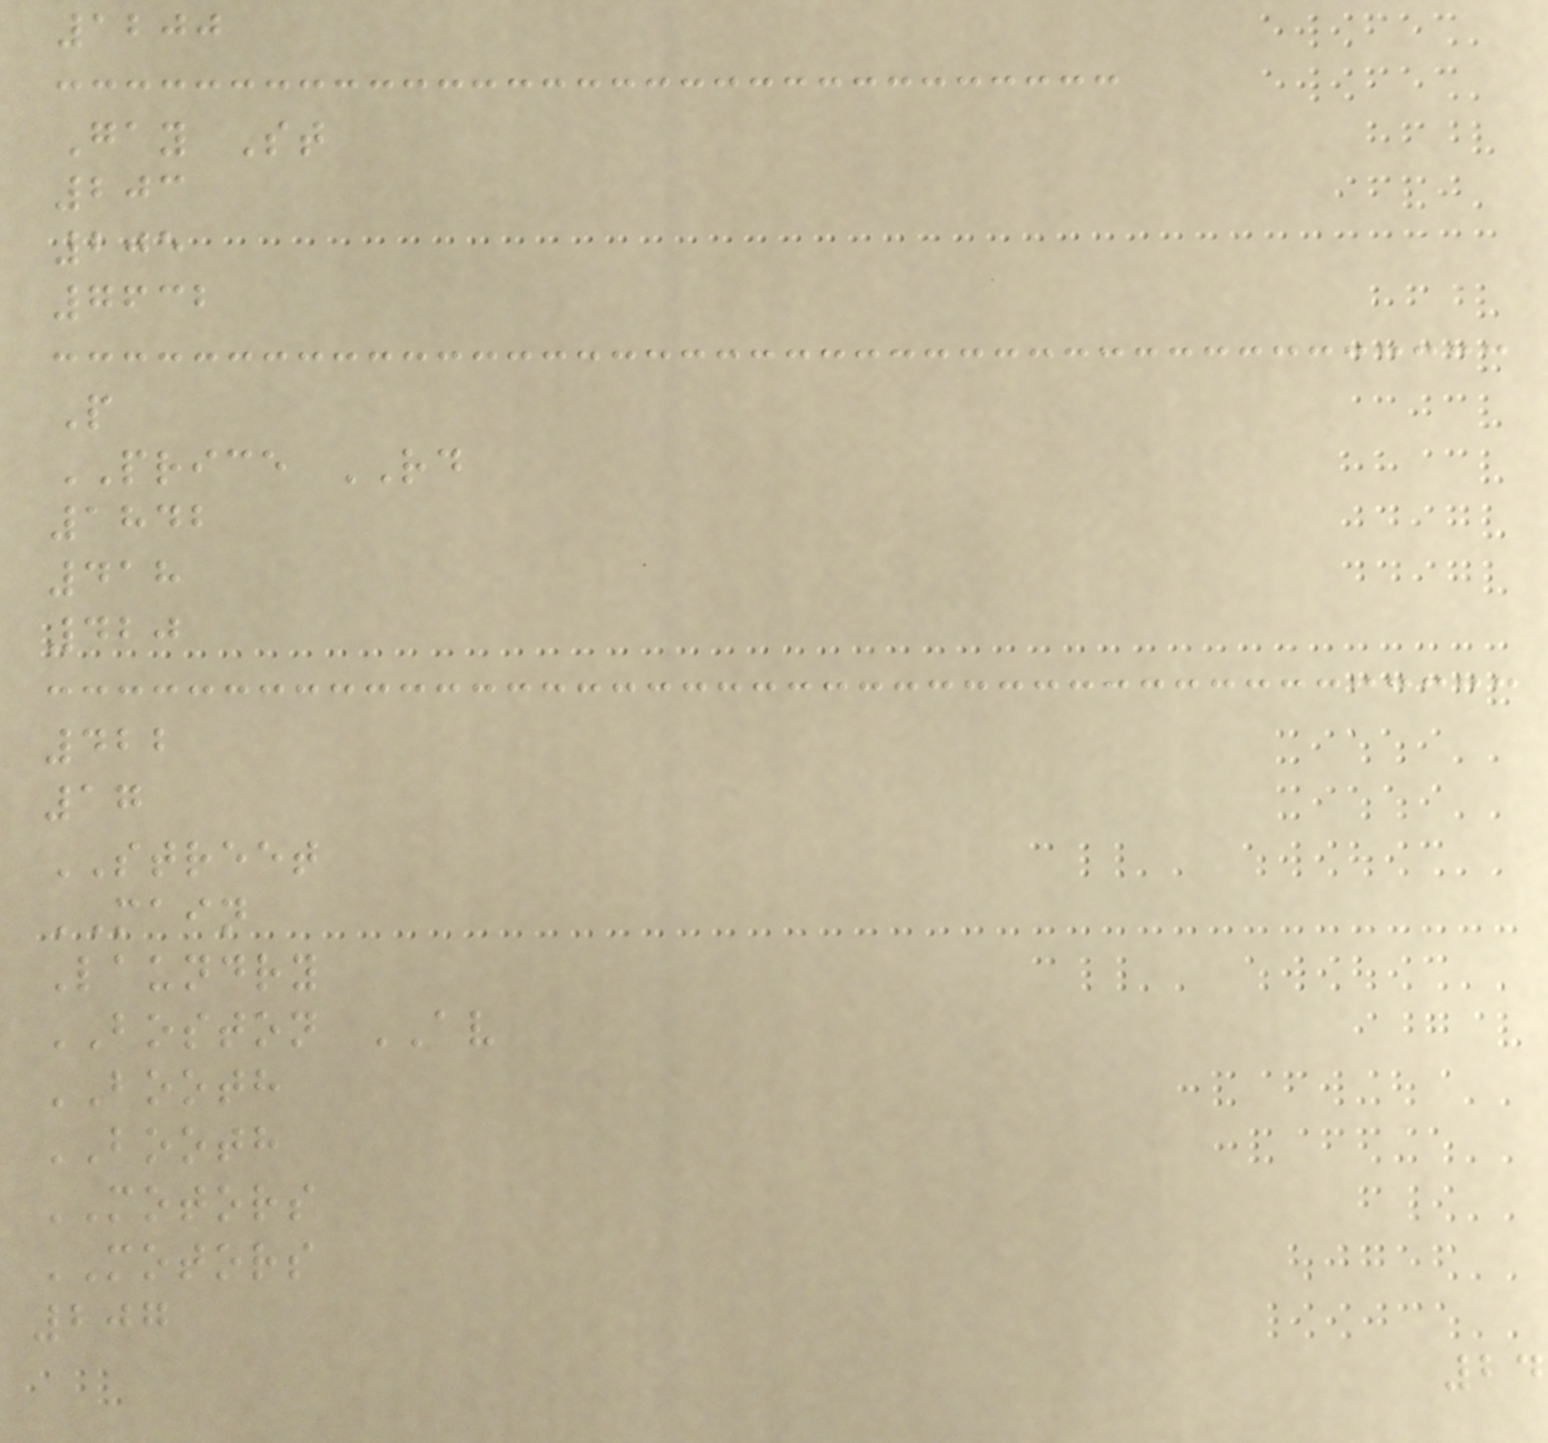1200
Gay St
203
205
7632
P
PRICE RD
1842
418
420
422
17
STREET
MAIN
Laundry
BOSTON AV
BOOTH
BOOTH
MOTORS
MOTORS
207
24
